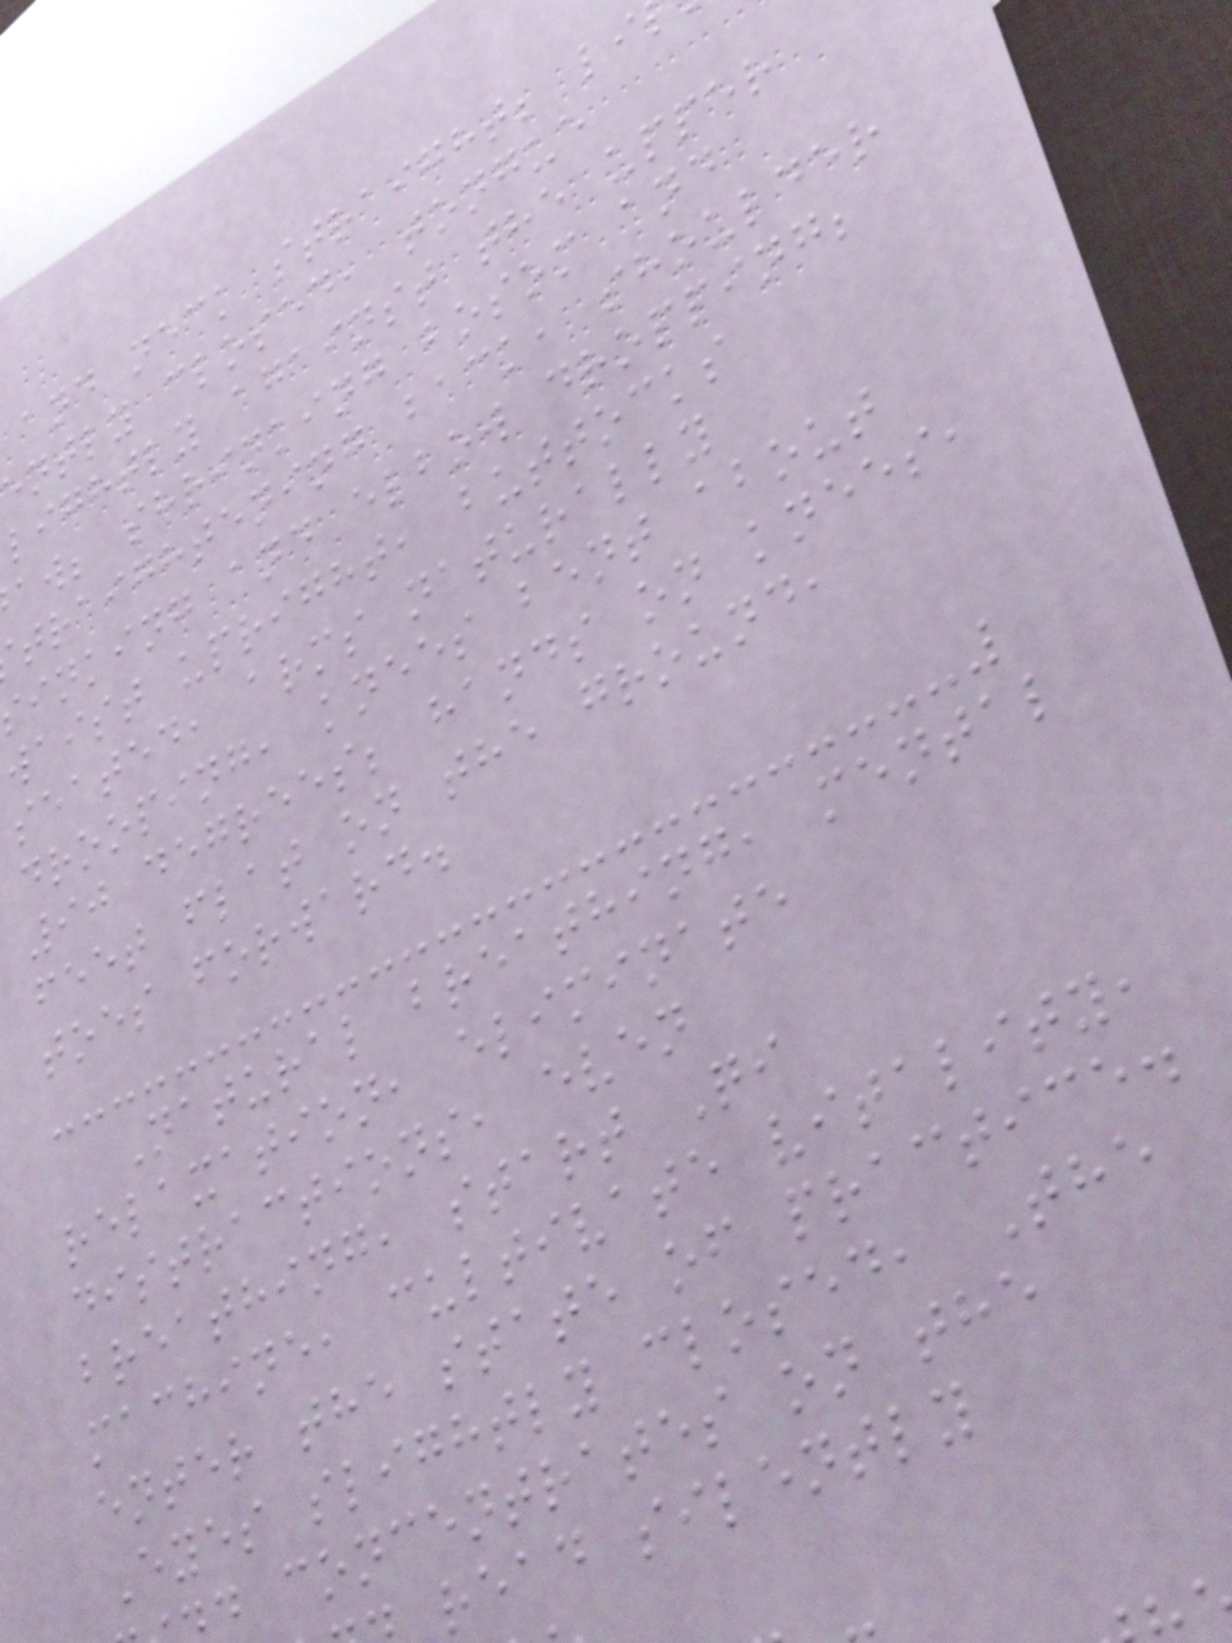and neck straight; li
ntly closed, tongue
lightly against the upper
aw; shrinking bosom and
traightening back, shoulder
inking and elbow dropping;
waist upright, buttocks
seated, arms naturally
drooping, knees bent about
90 degrees; hands on knees,
feet flat on the ground,
toes forward.
Natural breathing, mental
relaxation, eliminate
distractions, even
breathing, start Qi
machine, cultivate vitality,
enter the state of practice.
Eyes slightly closed, The
d concentrates on the
read silently
